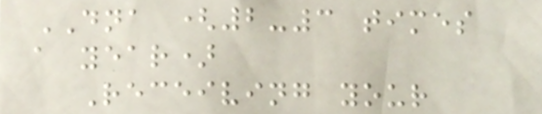DNA (2-3 times
a year)
Receiving your
